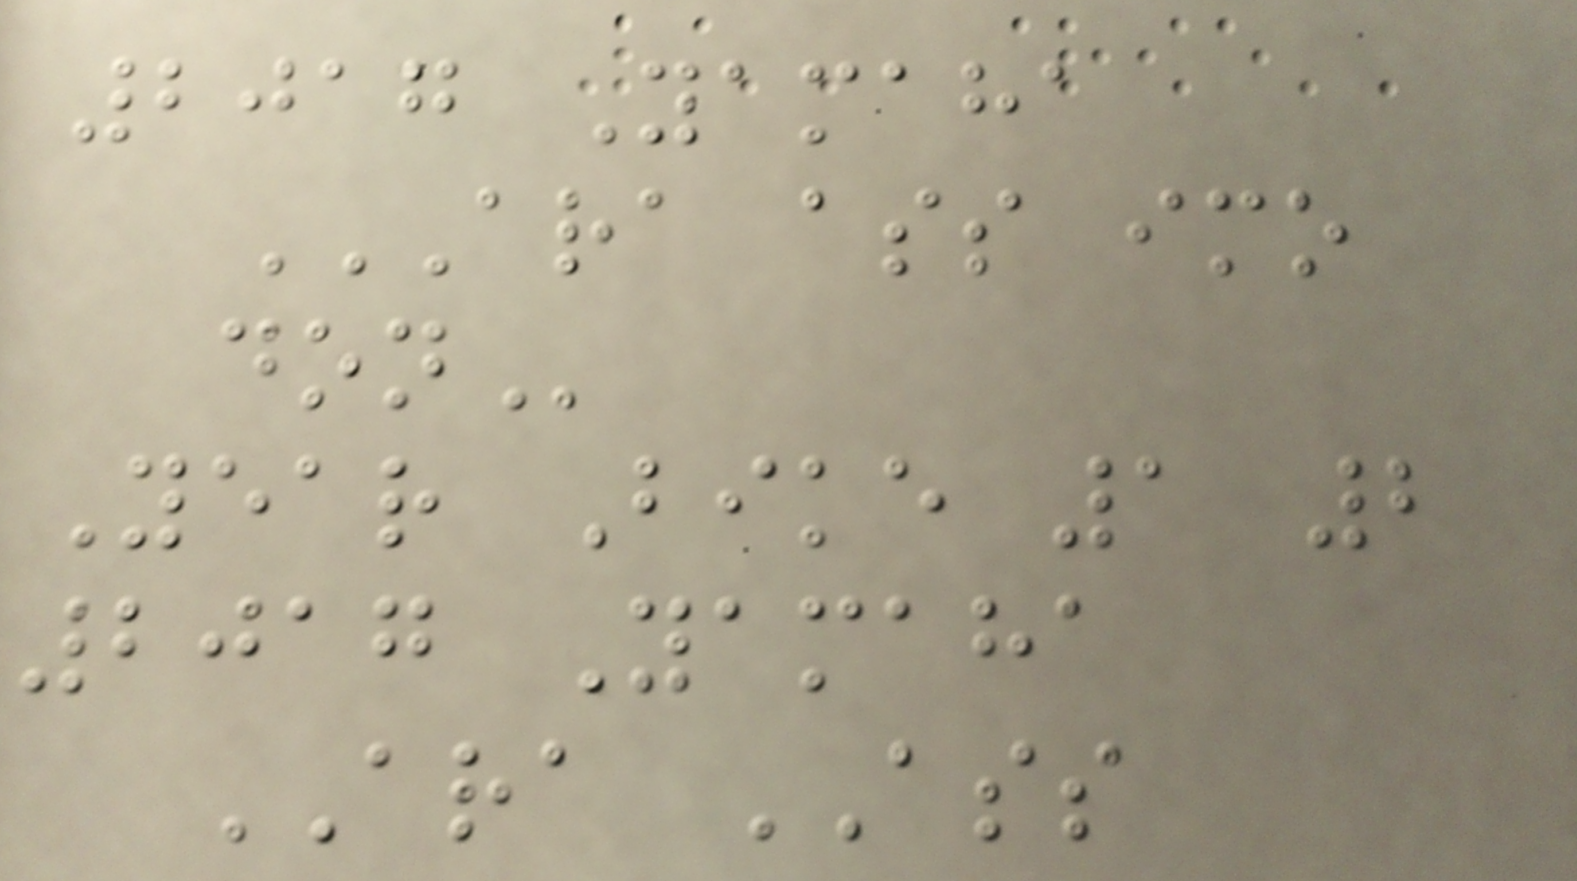2017 Yamaha
ARA ASS IMO
DON
Year Bike 1 2
2017 Yamaha
ARA ASS
